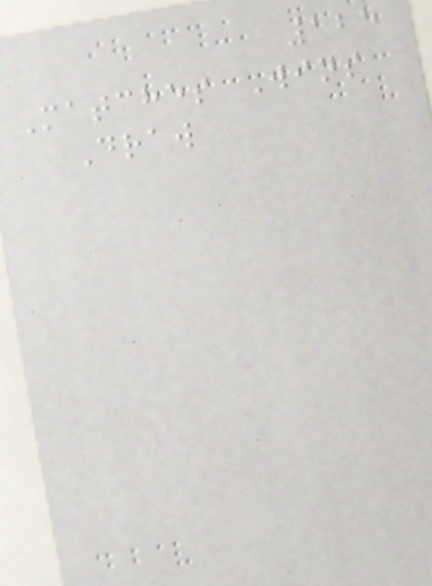125
Matches Wins
Draw
